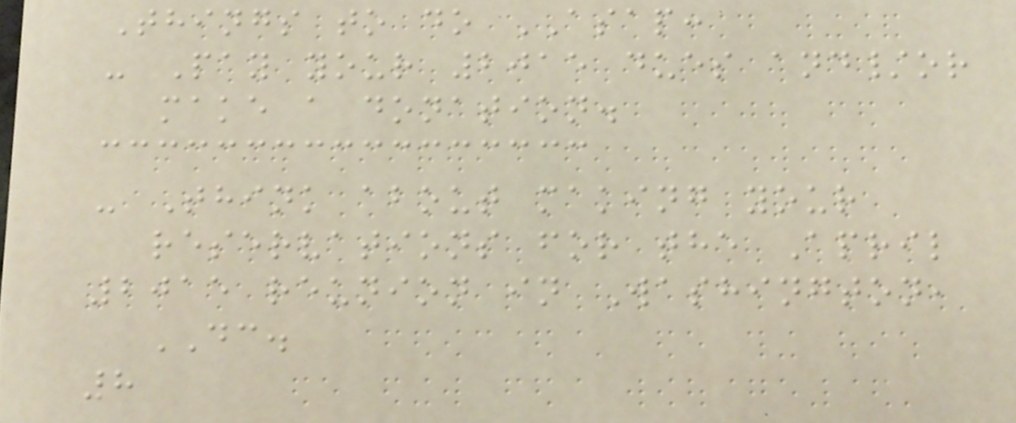Things to do ASAP:
- Pay your 2015 dues and/or
make a donation.
- Think about making your
reservations for the April
2015 reunion in Washington,
DC.
8
